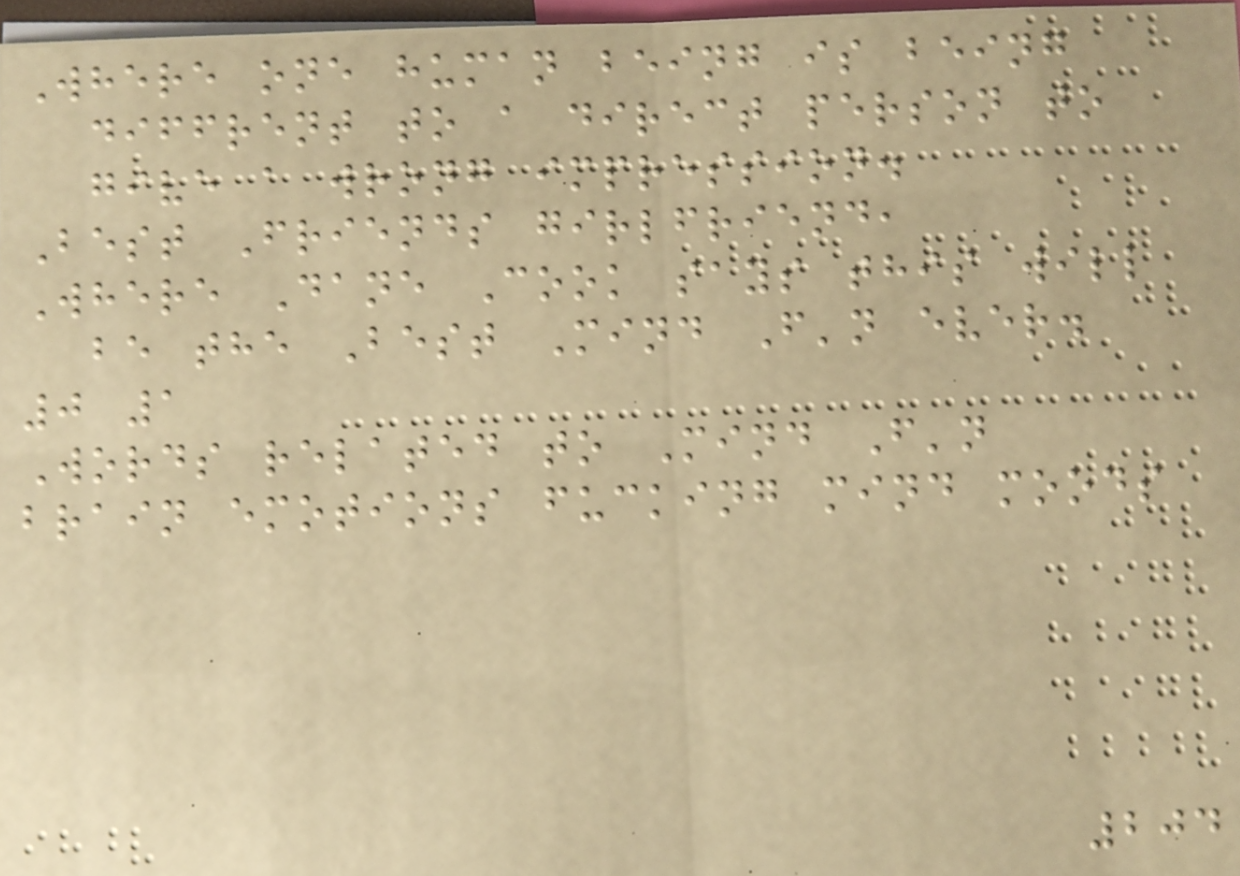Where one human being is being
diffrent to a direct person to
give a wrong impression.
Best Friends girlfriend,
Where Dane Cook says this will
be the Best Mind F'n ever.
0 1
Words related to Mind F'n
brain emotions fucking mind moods
204
